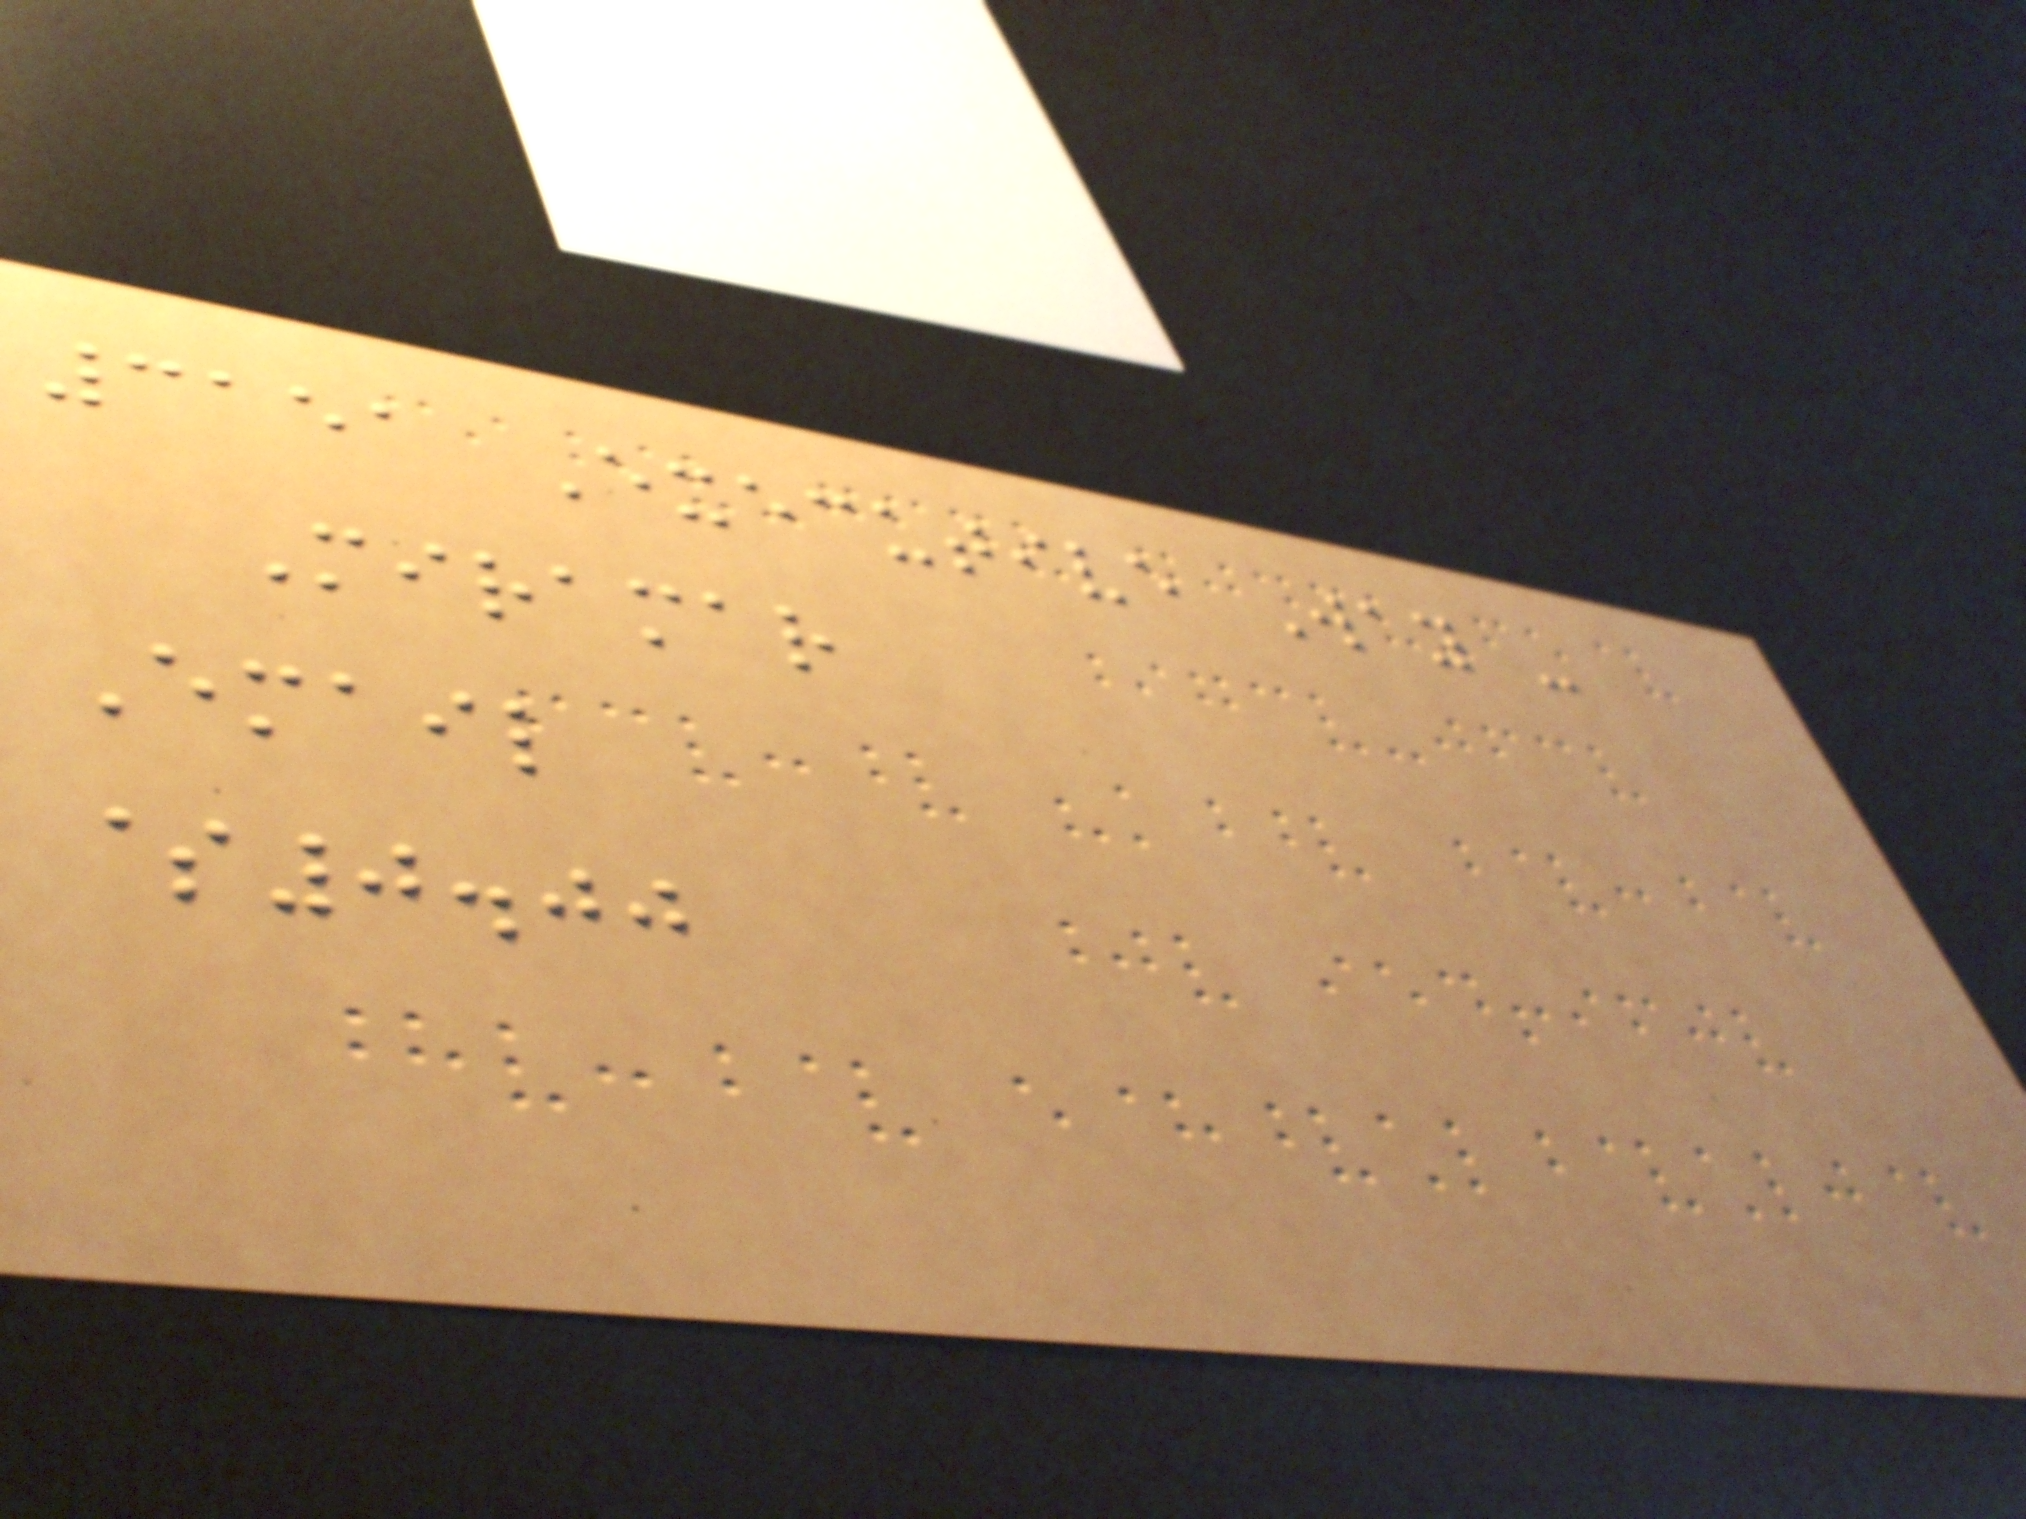3151 Executive Way -
Miramar
Email
$0.00
